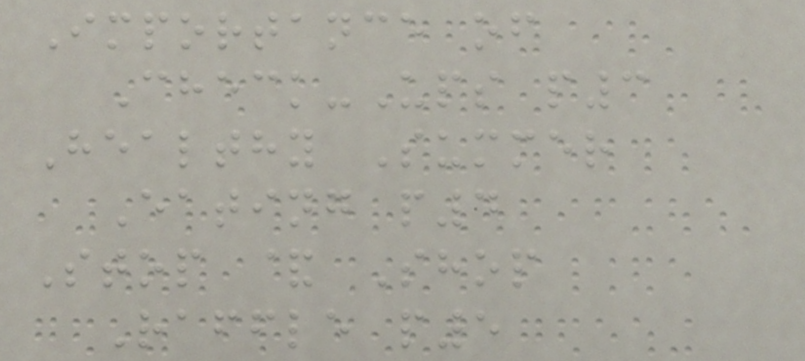Importance of
Check-Ups p3
Healthy Summer
Eating p4
Stop & Shop
Raffle p5
